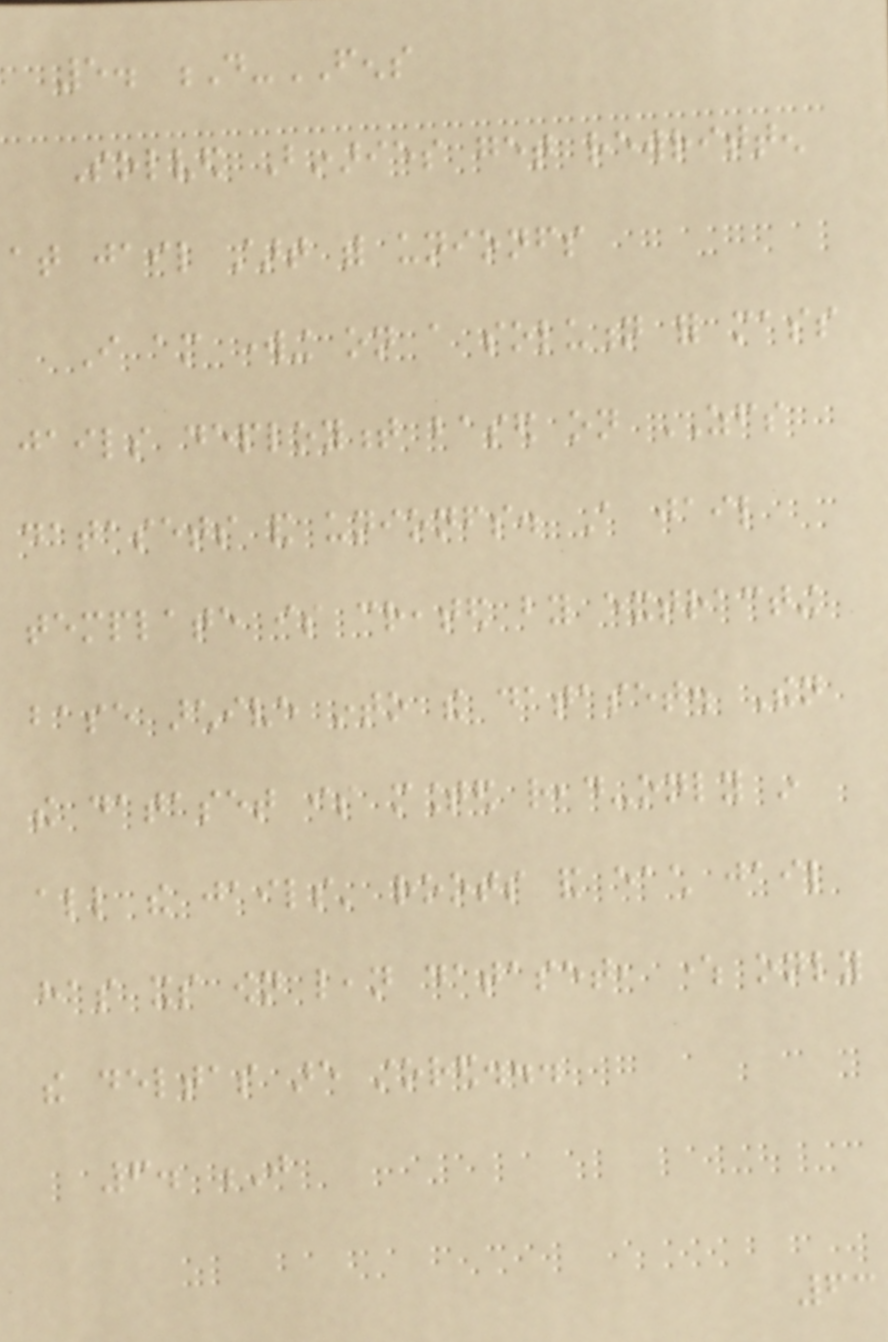5. D-FENS
Solved Binaries get rewritten
at jail start with unionfs
I am working on a solution for mass
jails deployment based on ZFS
datasets and unionfs. A jail
template is created by extracting
base archive into the dataset. Then
the dataset is mounted read-only in
all the jails' roots and each jail
has its own lean dataset, where only
the deltas are stored...
6. J
63
